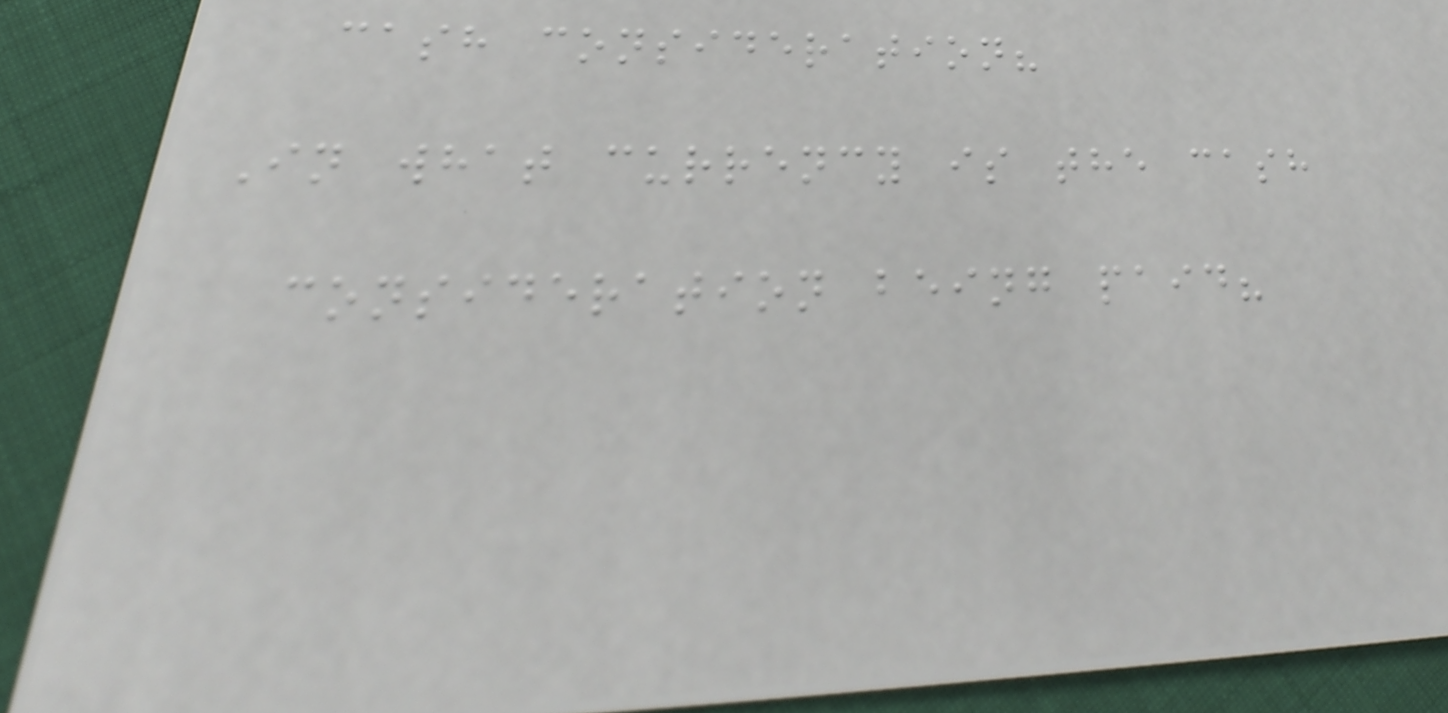cash consideration?
In what currency is the cash
consideration being paid?
